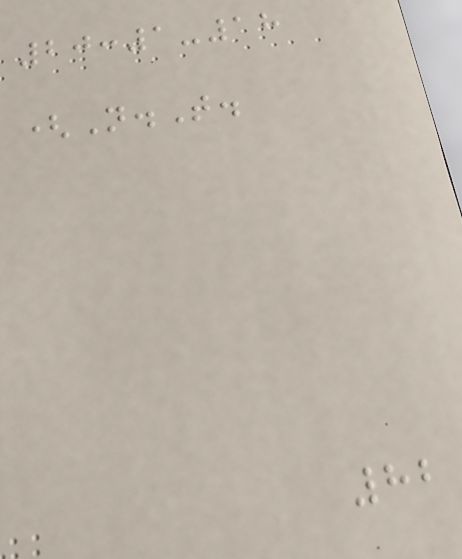20:1-18
(N.T.
82
